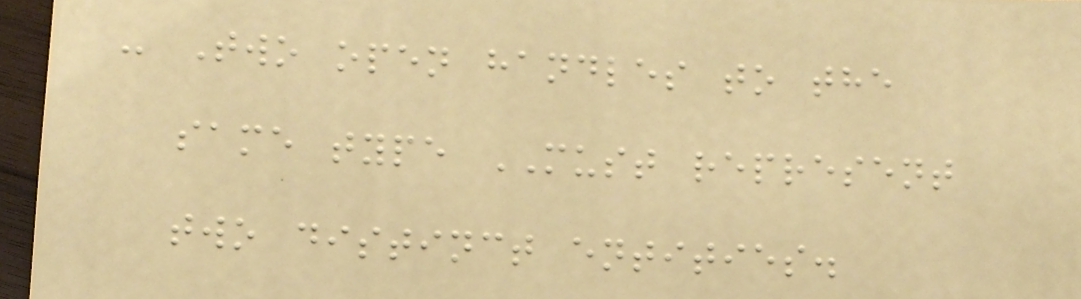- Two open handles to the
same type MUST represent
two distinct entities.
